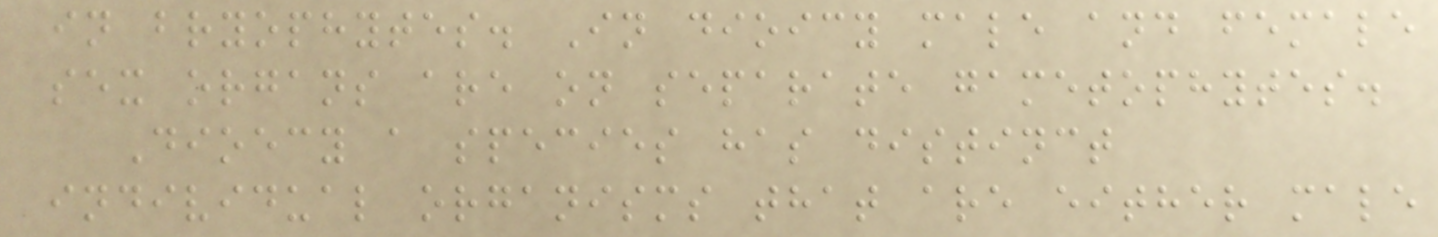in bryophytes. In dioicy male and female
sex organs are on separate gametophytes.
Dioecy a species has distinct
individual organisms that are either male
